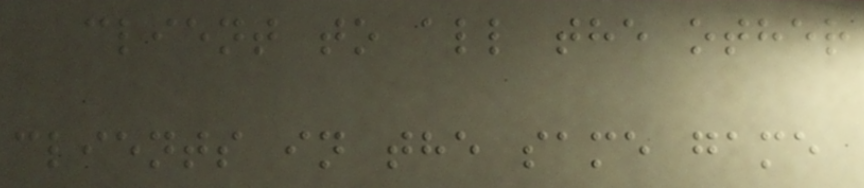client to all the other
clients in the same game
